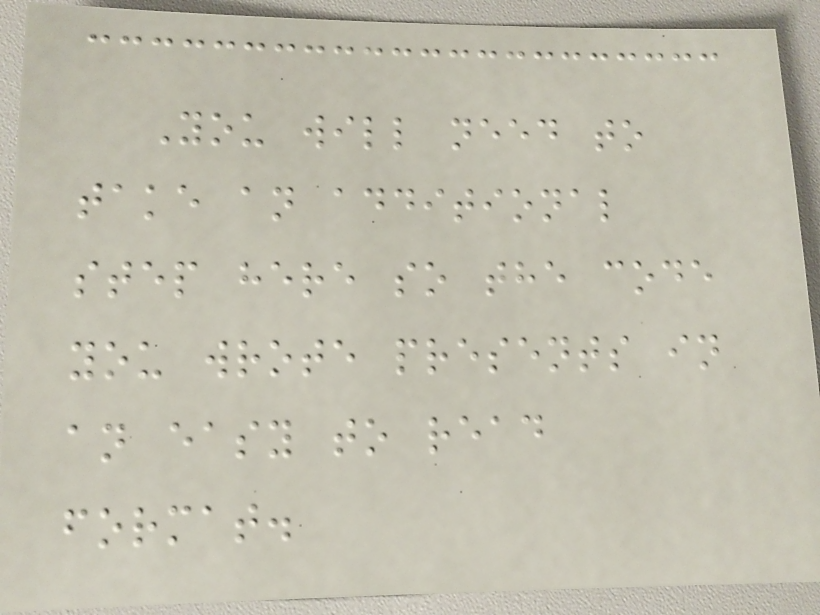You will need to
take an additional
step here so the code
you wrote presents in
an easy to read
format.
